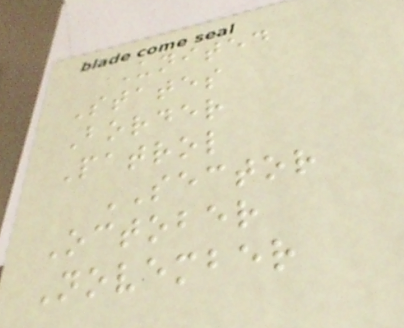United
States
Border
Patrol
SECTOR
October
November
